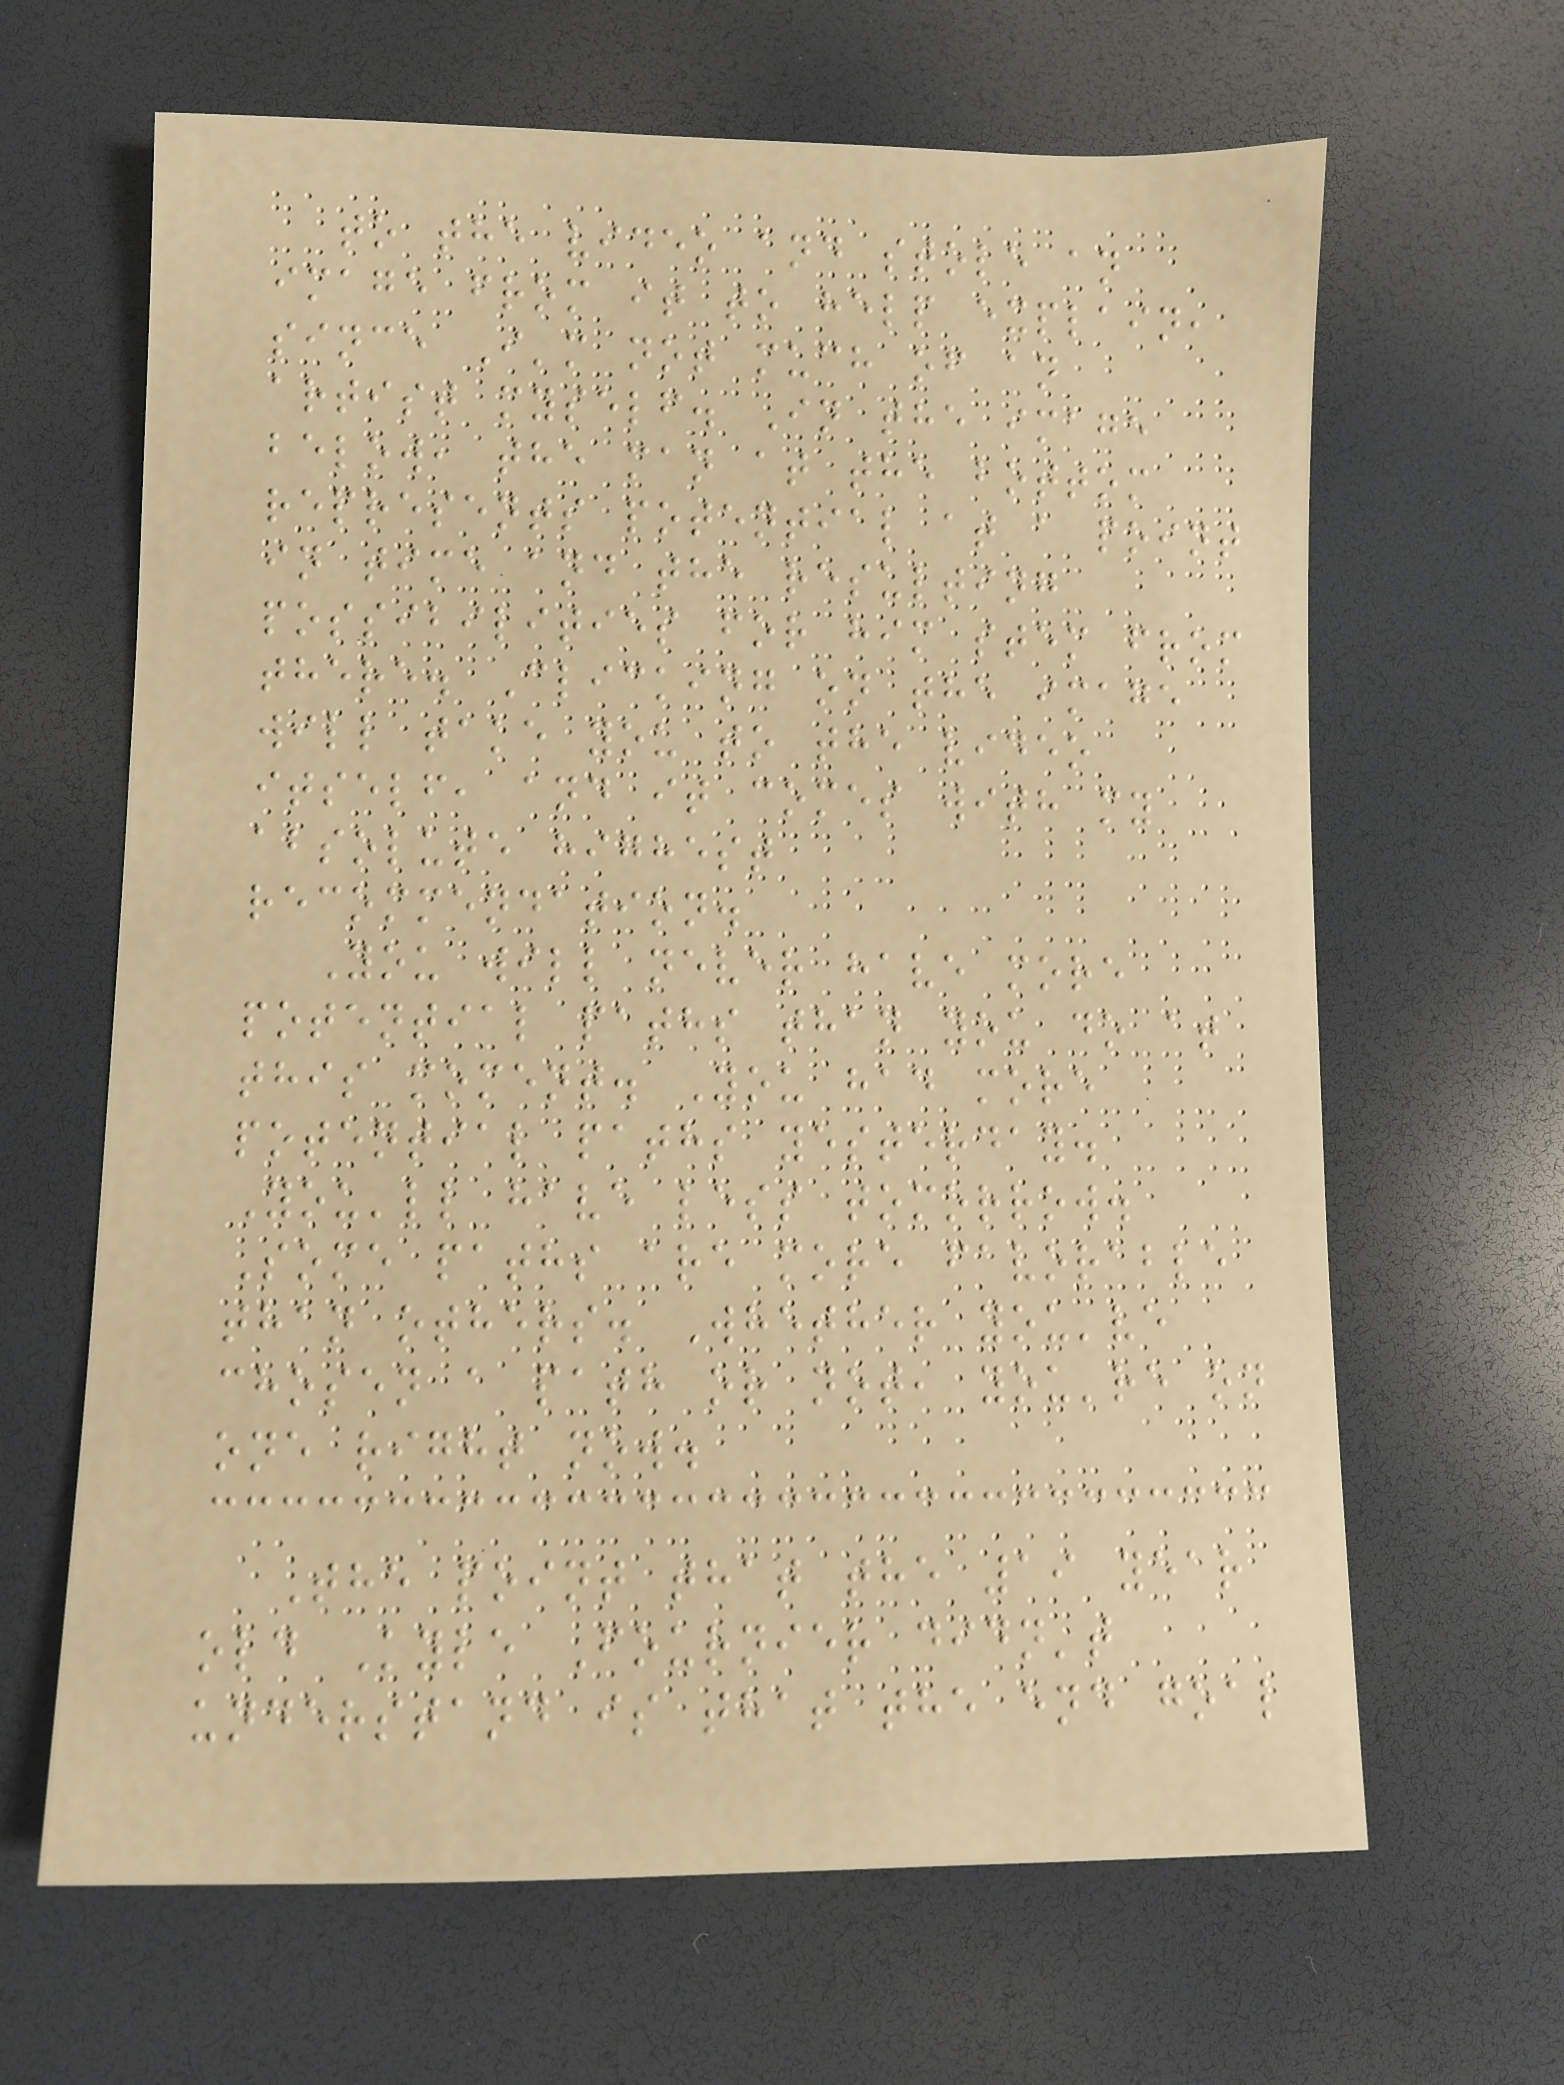to the video and stole an
image from it to help explain,
since I'm not much of an
artist myself. In the image
below, the man at the bottom
represents potential at a point
in time and the resulting
possibilities for him stem from
there. Clicking on the image
will take you to the video
itself, and it comes with my
absolute highest
recommendation.
You will never have more
potential paths than you do at
this moment. You had more
potential paths yesterday.
You'll have less tomorrow.
Some paths are more favorable
than others. Whether you've
chosen a path or not, you're on
one right now.
The point that the 19 year
old Kyle Fournier didn't
understand is that the end goal
